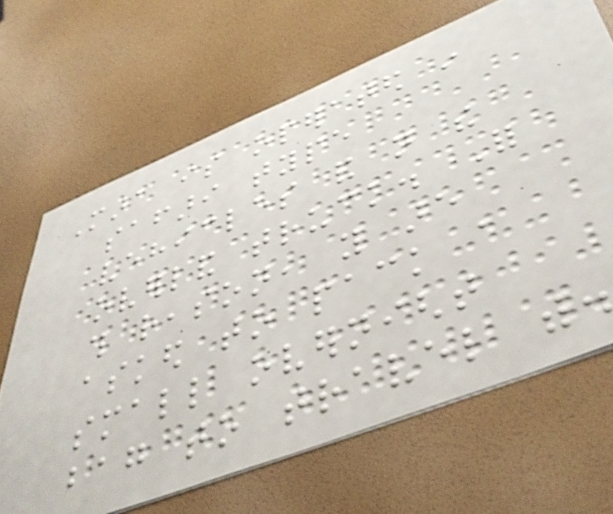Mara is operated in
safari type
vehicles and not the
overland truck. For
this reason, you are
asked to pack a
small overnight
bag to travel with.
